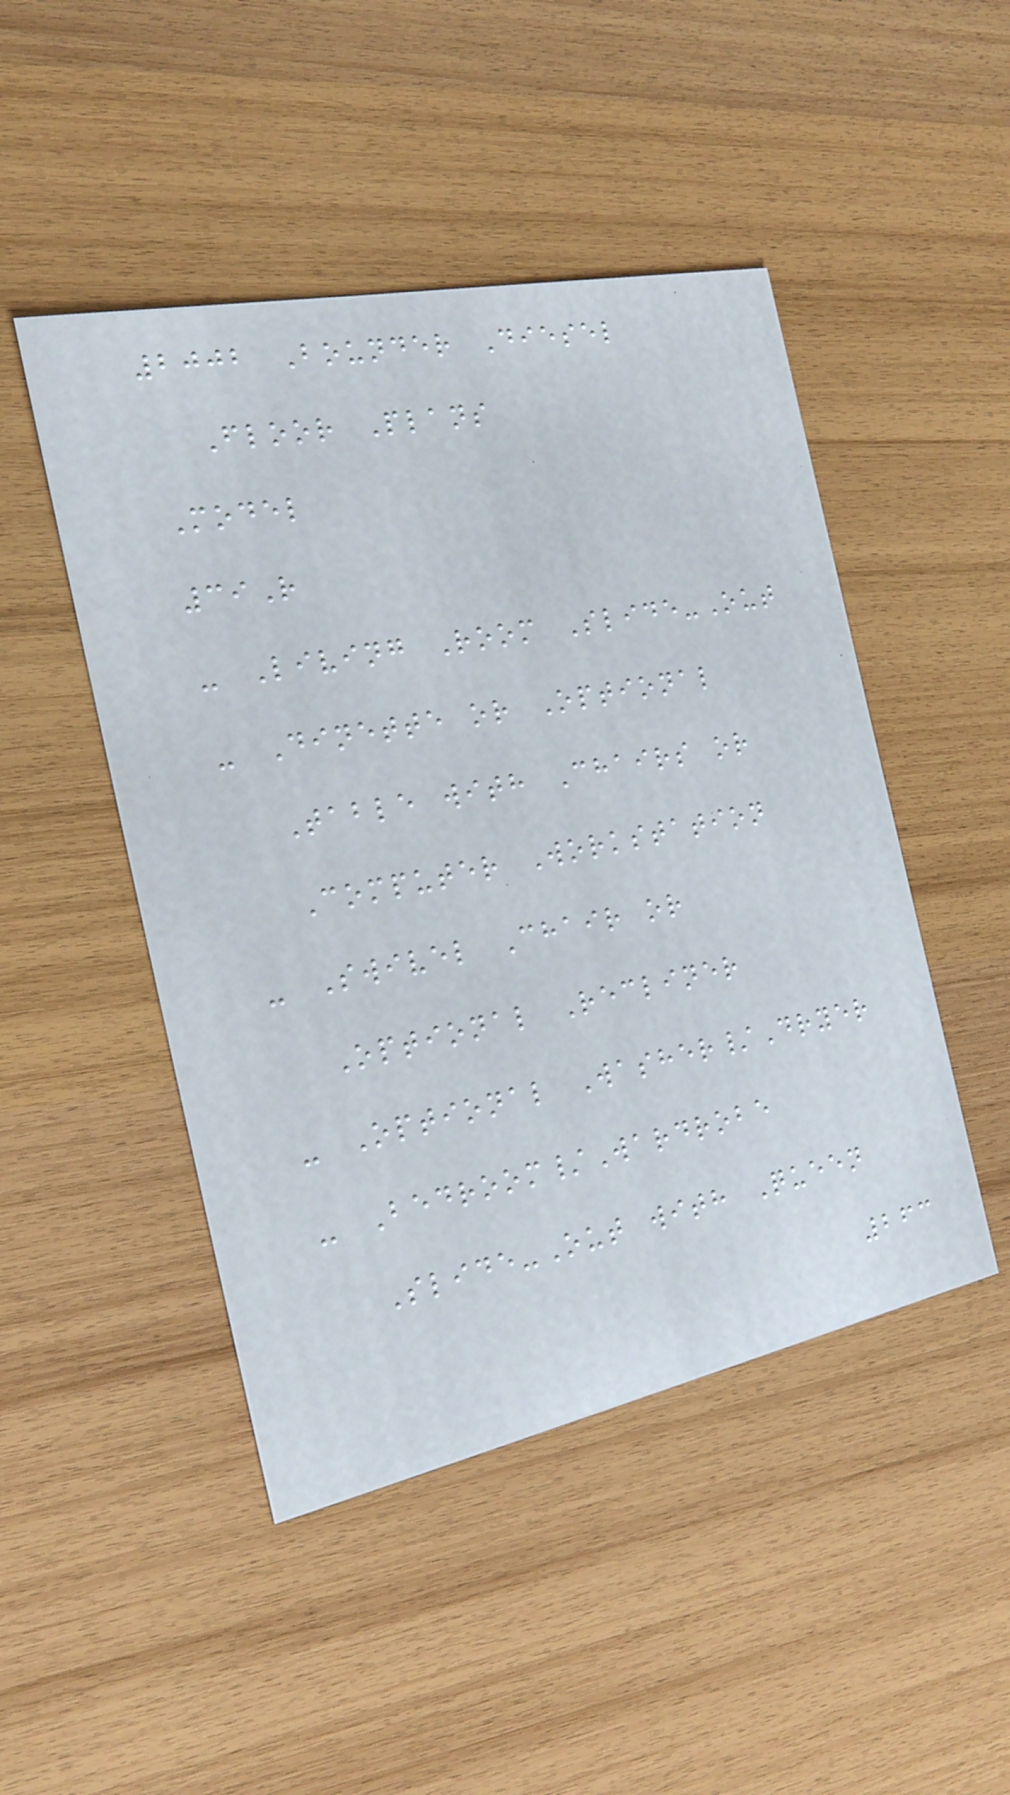2002 Bounder Diesel
Floor Plans
Model
39R
- Living Room Slide-Out
- Dinette or Optional
Table with Chairs or
Computer Workstation
- Swivel Chair or
Optional Recliner
- Optional Washer/Dryer
- Bedroom/Wardrobe
Slide-Out with Queen
263
